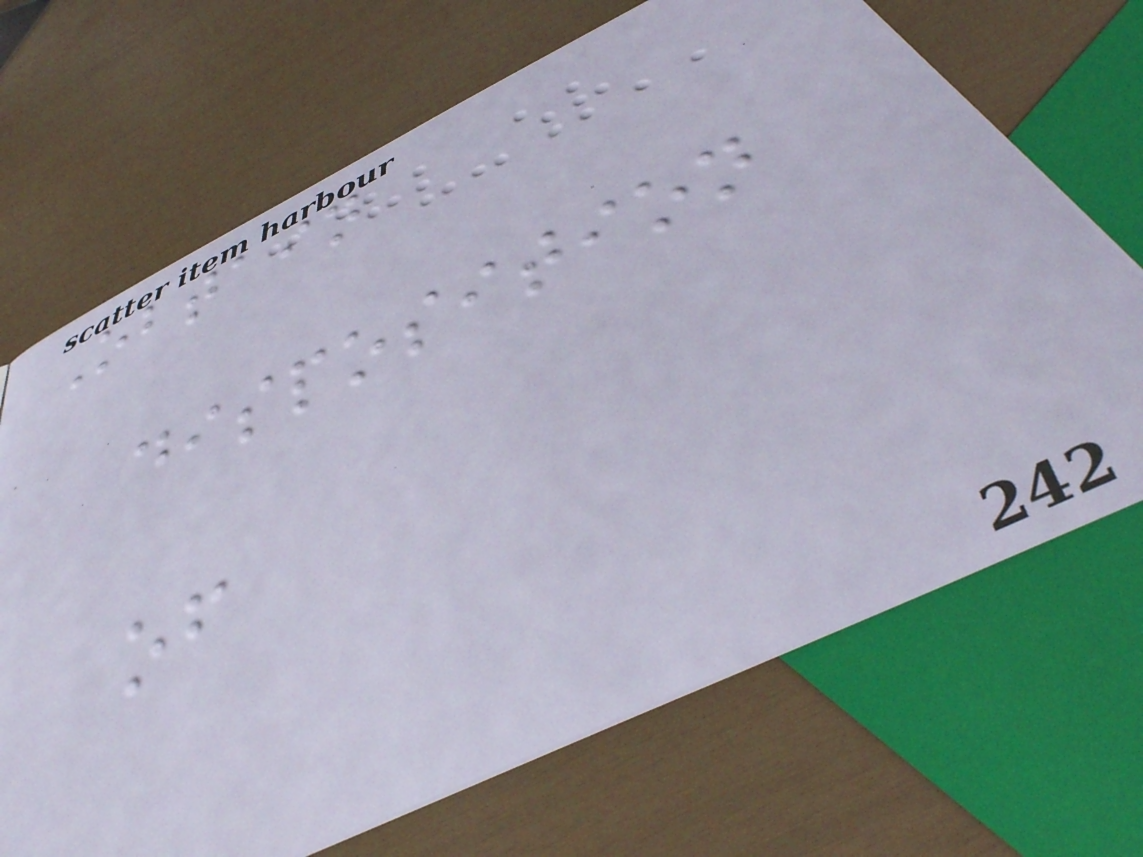Obtain
disposition
of
